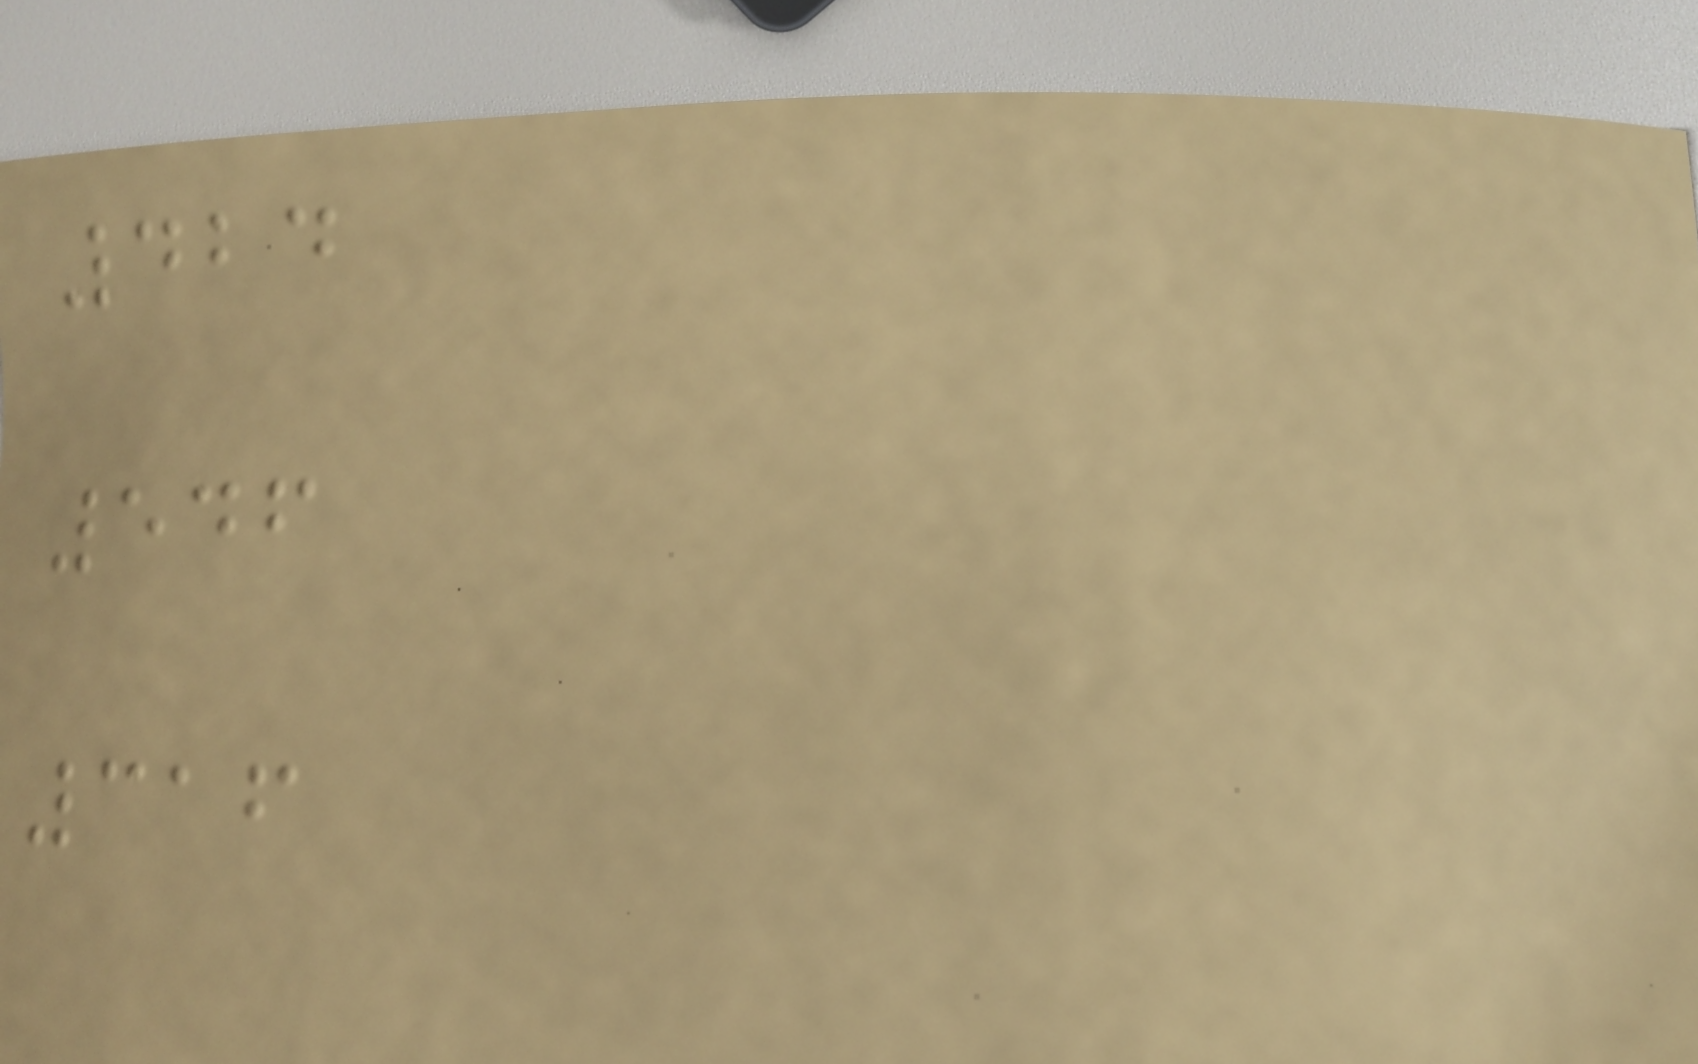424
546
316
